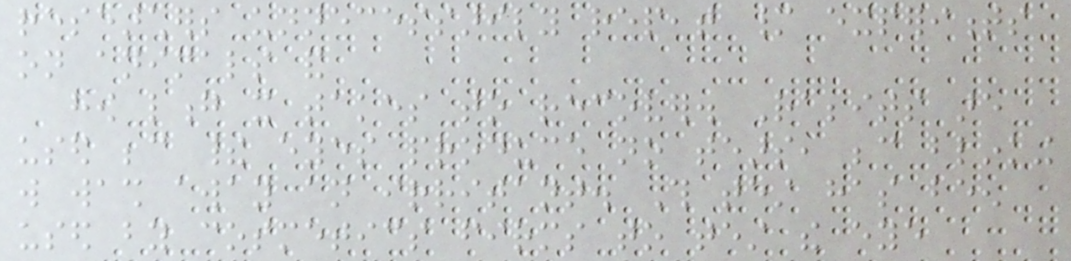researchers unnecessarily repeat many experiments
on animals and
how long it takes to recover. Rabbits are
used because their eyes produce no tears, because blinking
will wash away an irritant. This test has been
used by cosmetics firms to test the eye
